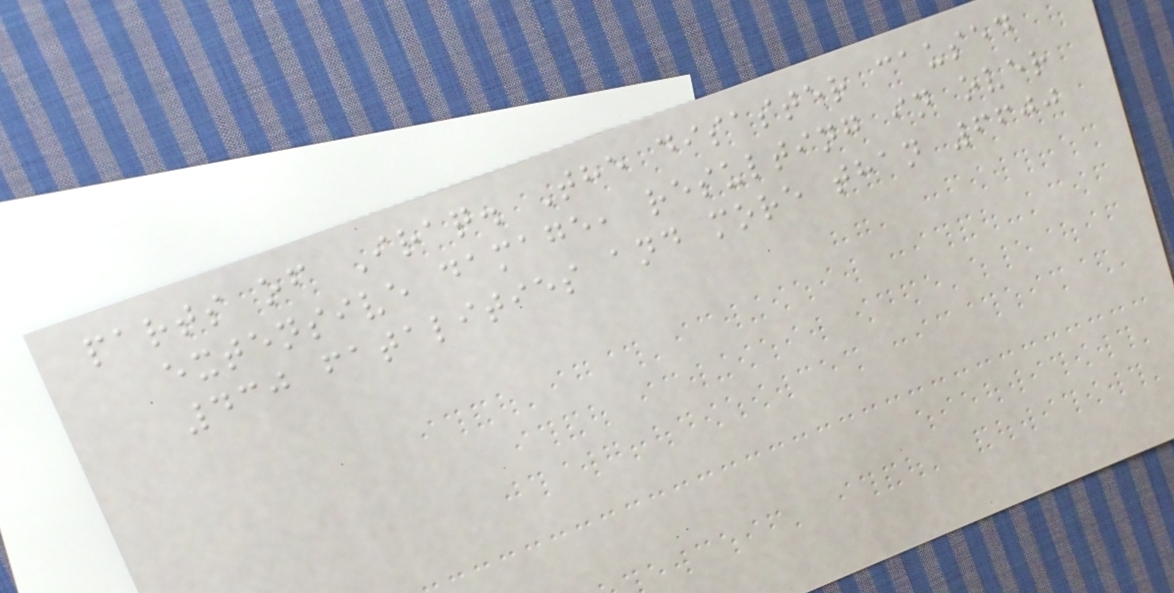parts of Iraq. The disaster caused
extensive damage, resulting in over
430 fatalities and more than 6600
